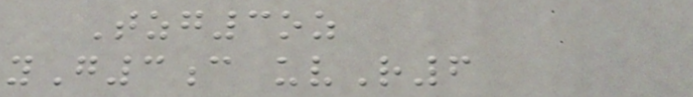Tzg3oz
yG3c uvR6
